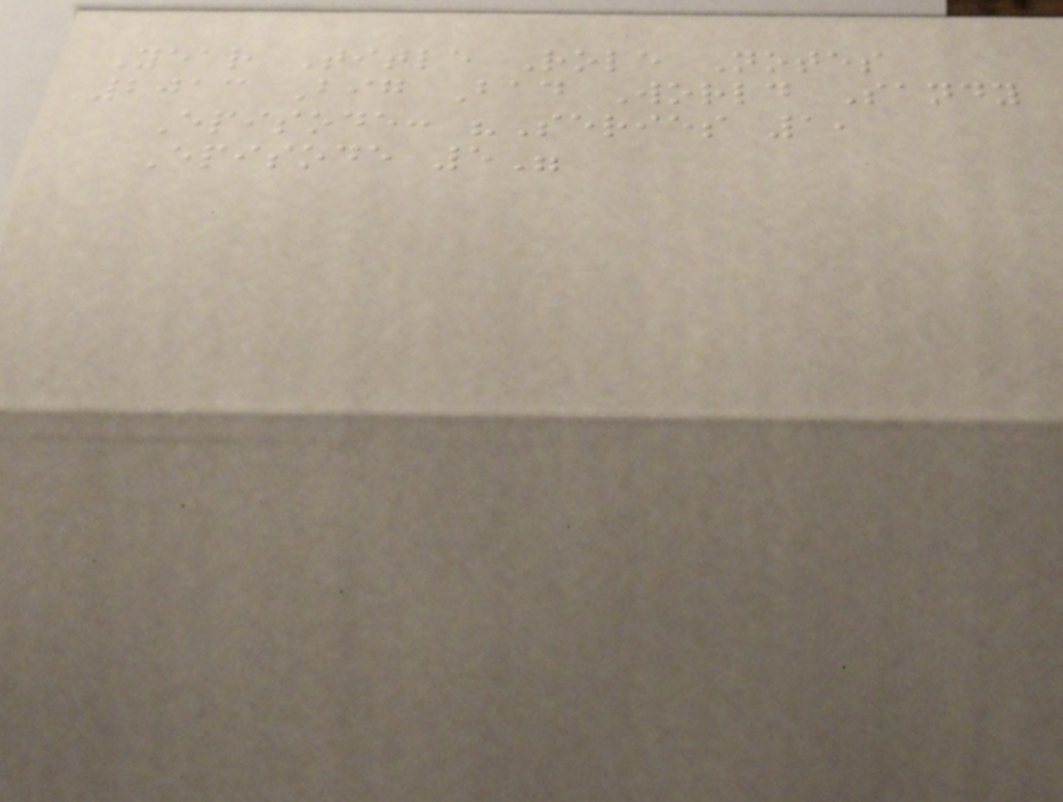Year Title Role Notes
2013 Big Bad World Sandy
Episode: "Series 1,
Episode 5"
